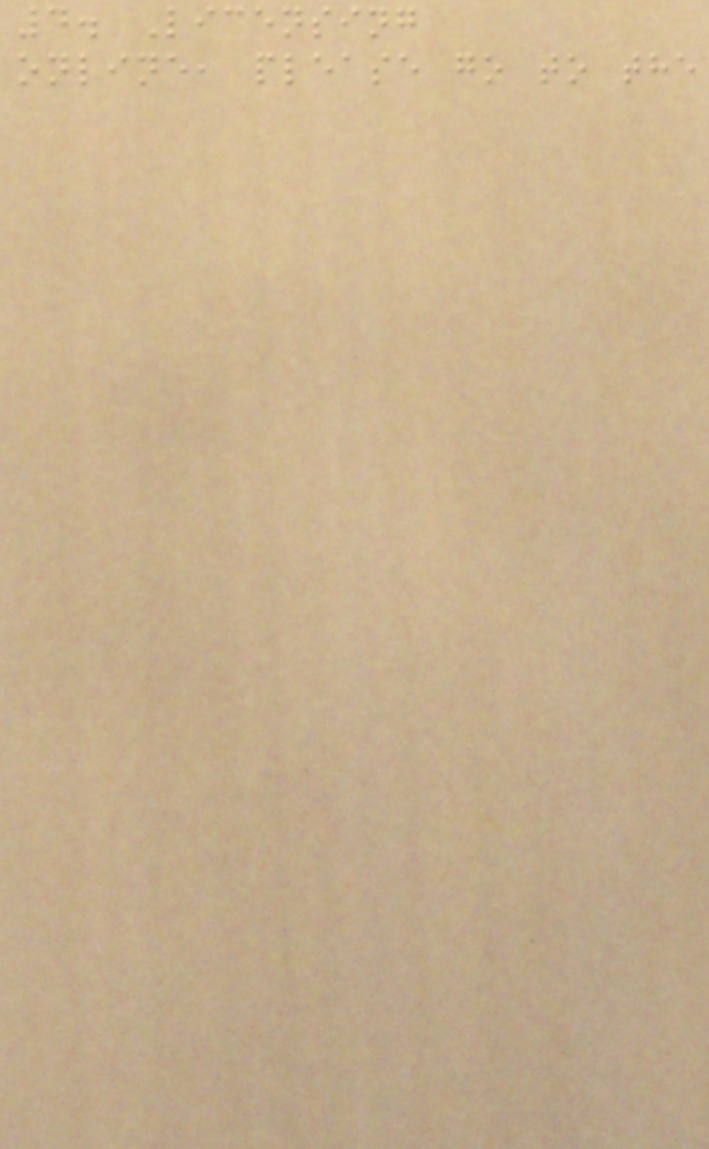4. Licensing
online, please go to the
